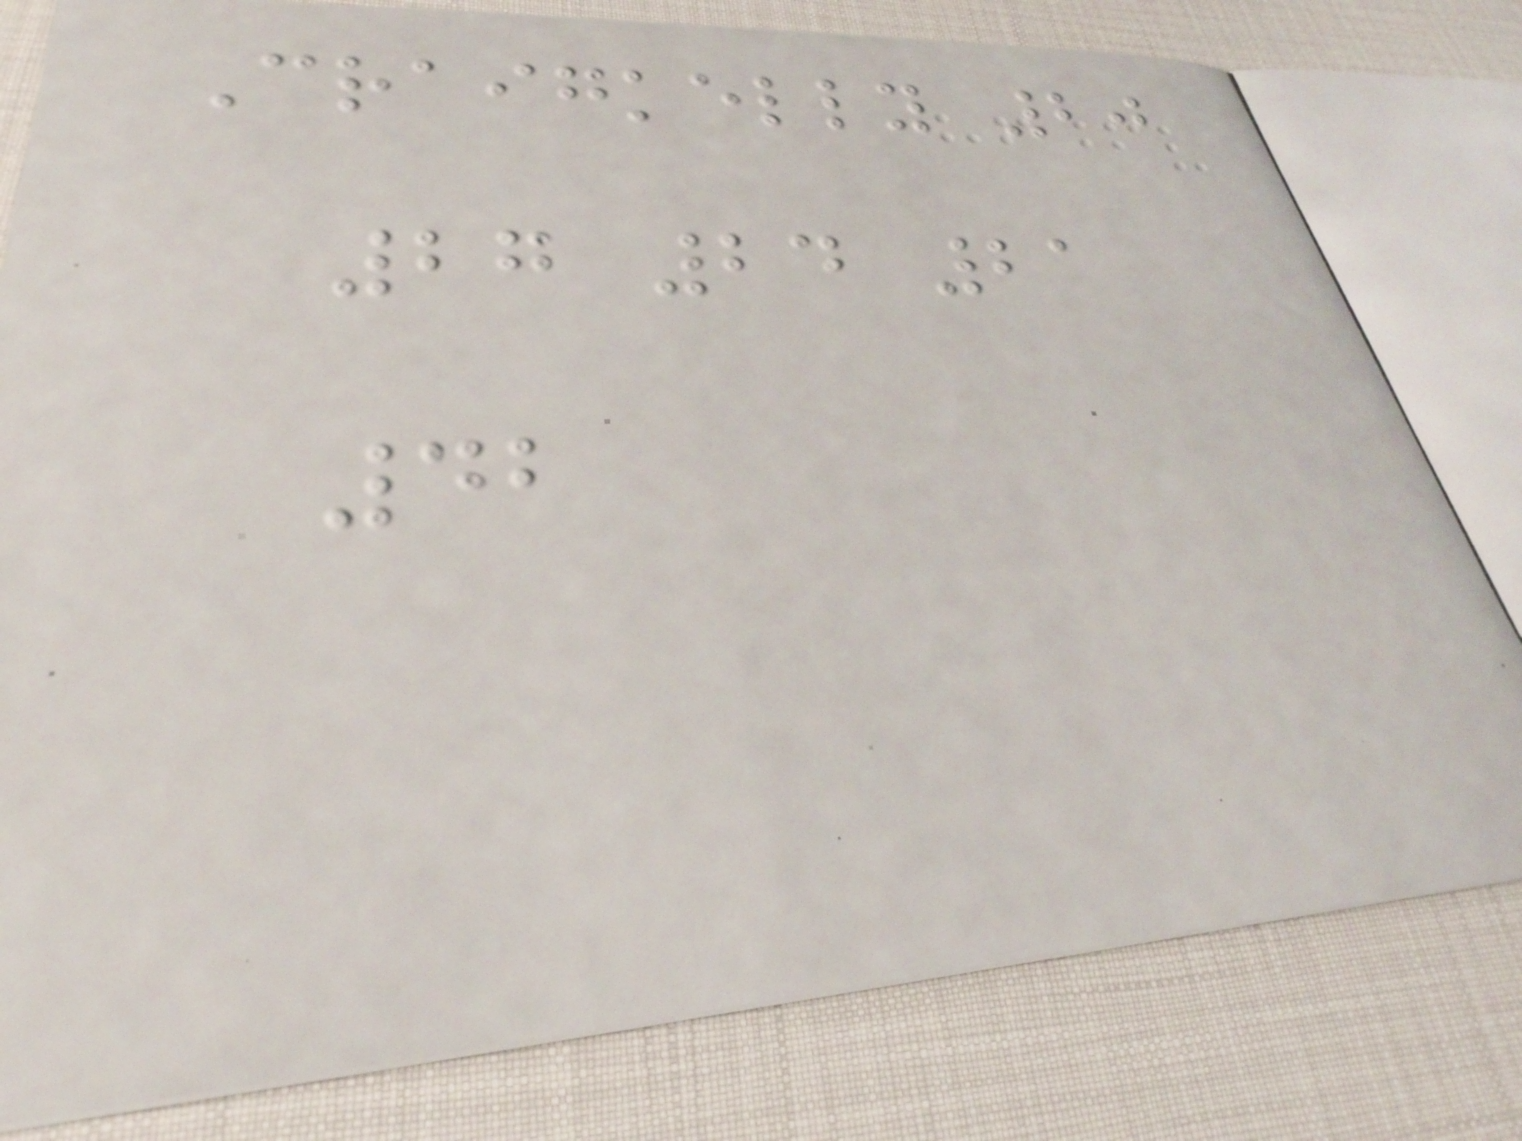Craigkelly 20
27 24 21
42
